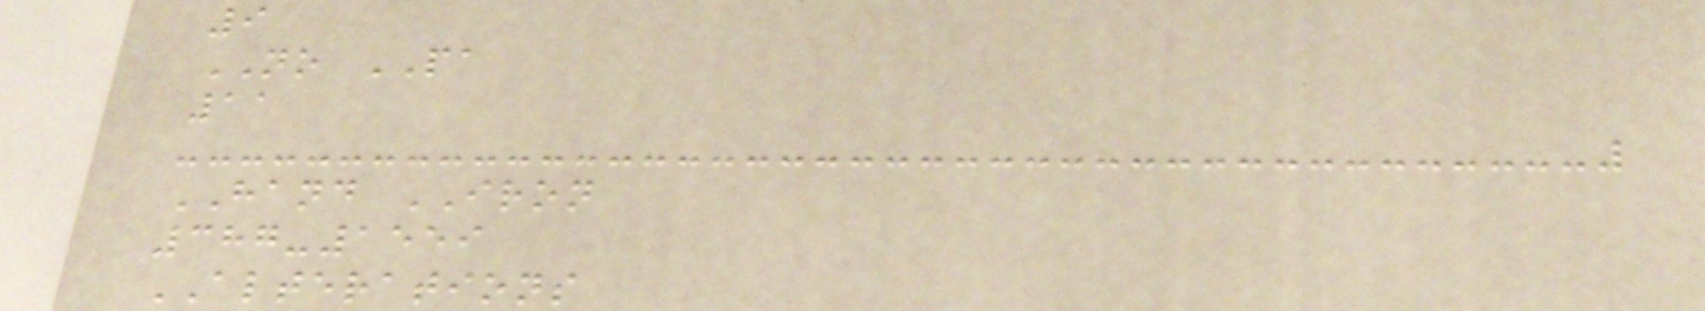9
NO PA
11
HAND IRON
387-1559
ALTERATIONS
